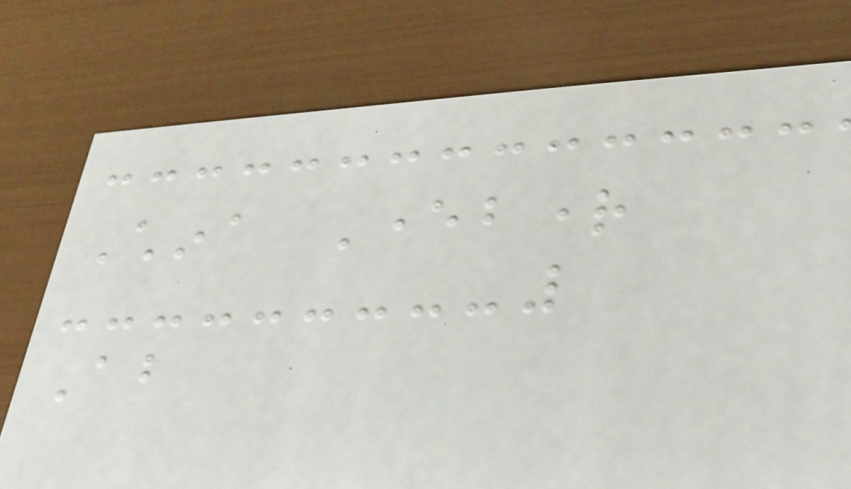China Everbright
About
